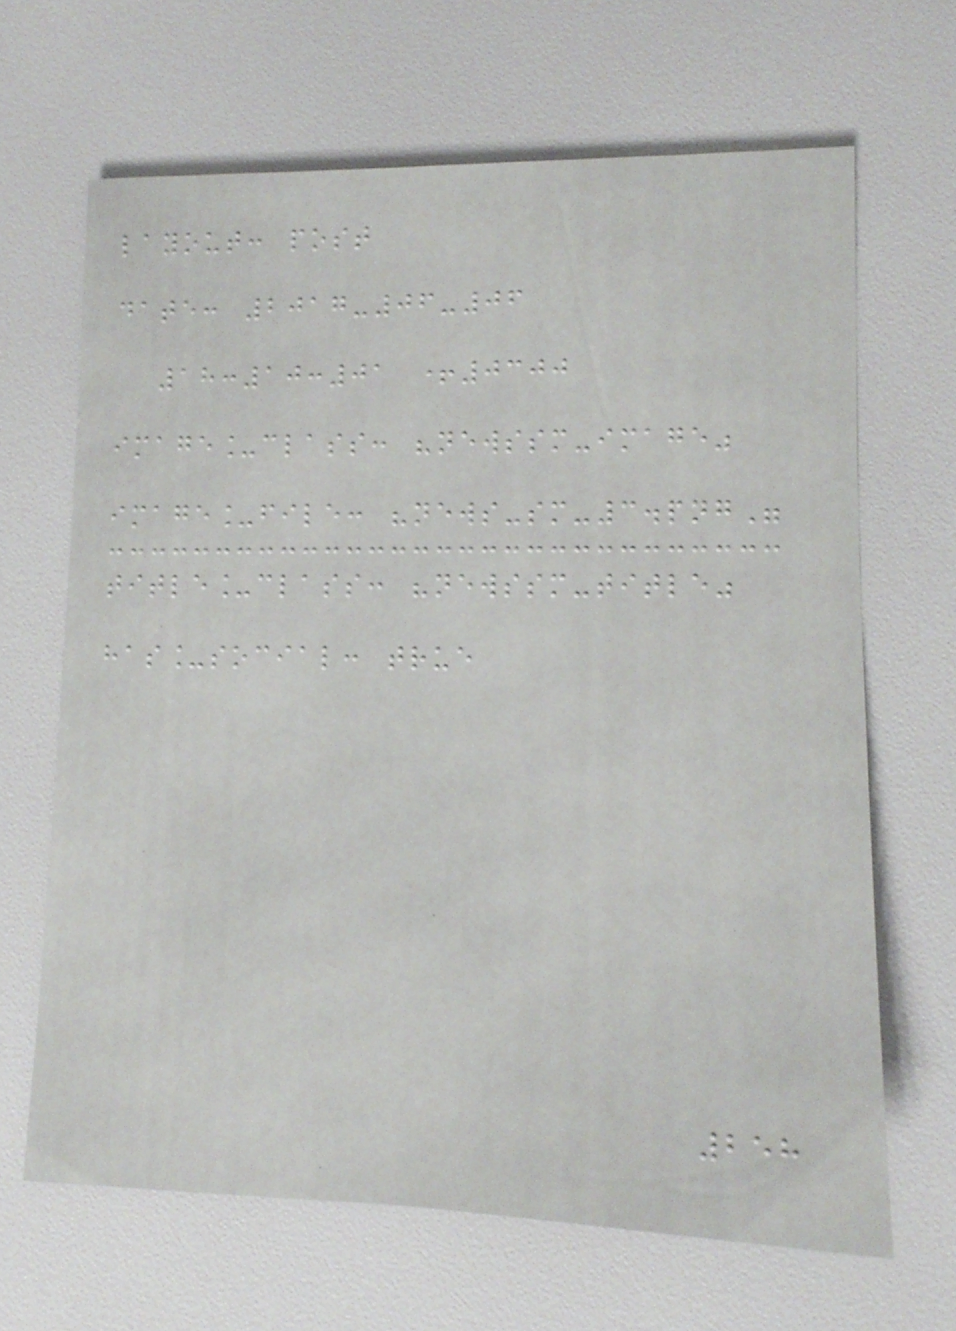layout: post
date: 2017-06-06
18:10:01 +0300
image_class: "newssm-image"
image_file: "news-sm-3.png"
title_class: "newssm-title"
has_social: true
258
